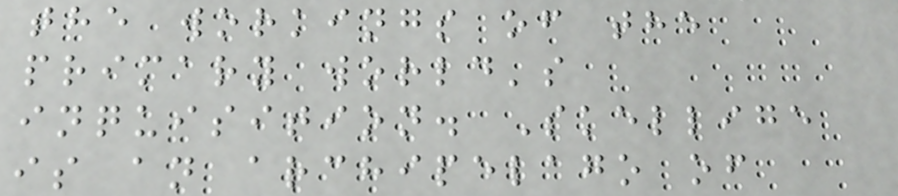the workings of the
primary world's
inquisition. Skellige
is an archipelago of
